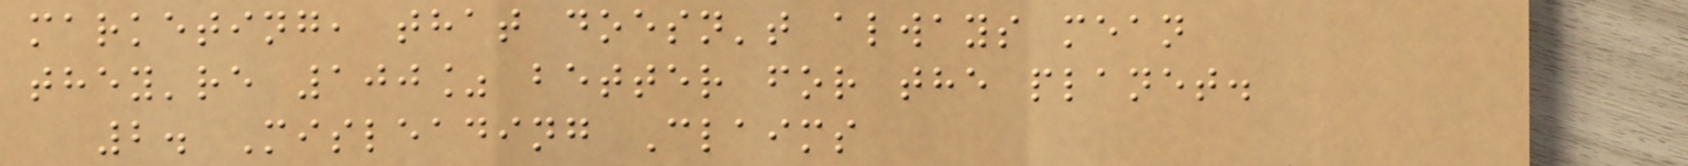marketing, that doesn't always mean
they're 100% better for the planet.
2. Misleading Claims
